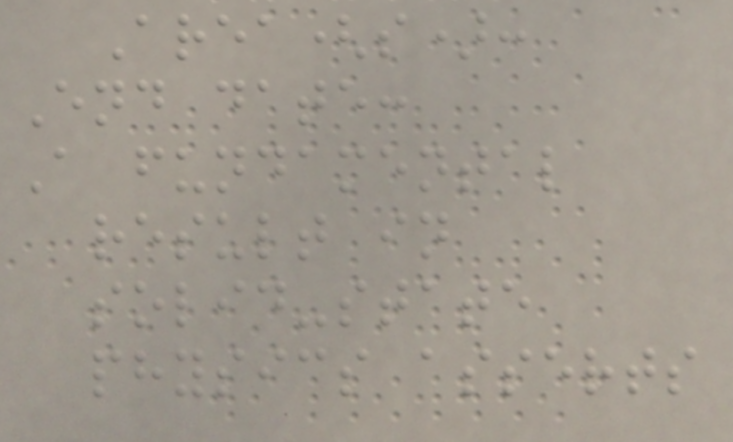Area(s):
End date:
A fundamental
result in
solid-state
physics asserts
